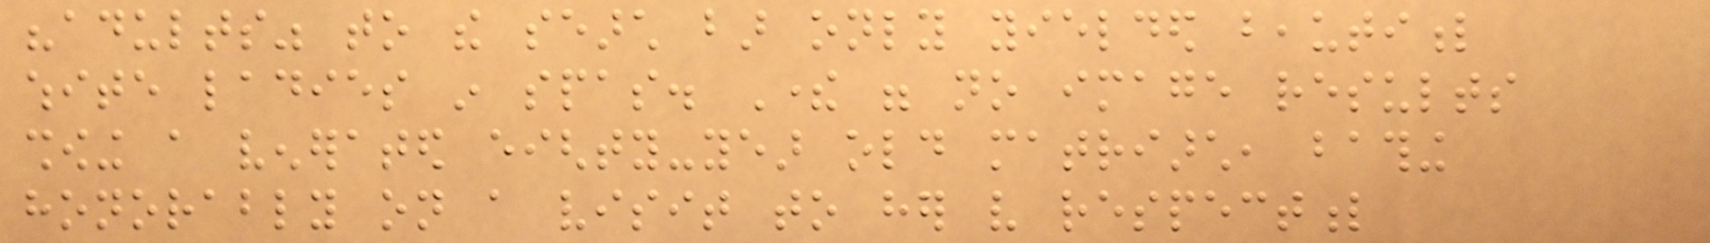"adults" to the search bar only yielded beautiful
white ladies in spas. There were no image results
showing a venerated eighty-year old matriarch, bathing
honorably on a visit to her very respectful
